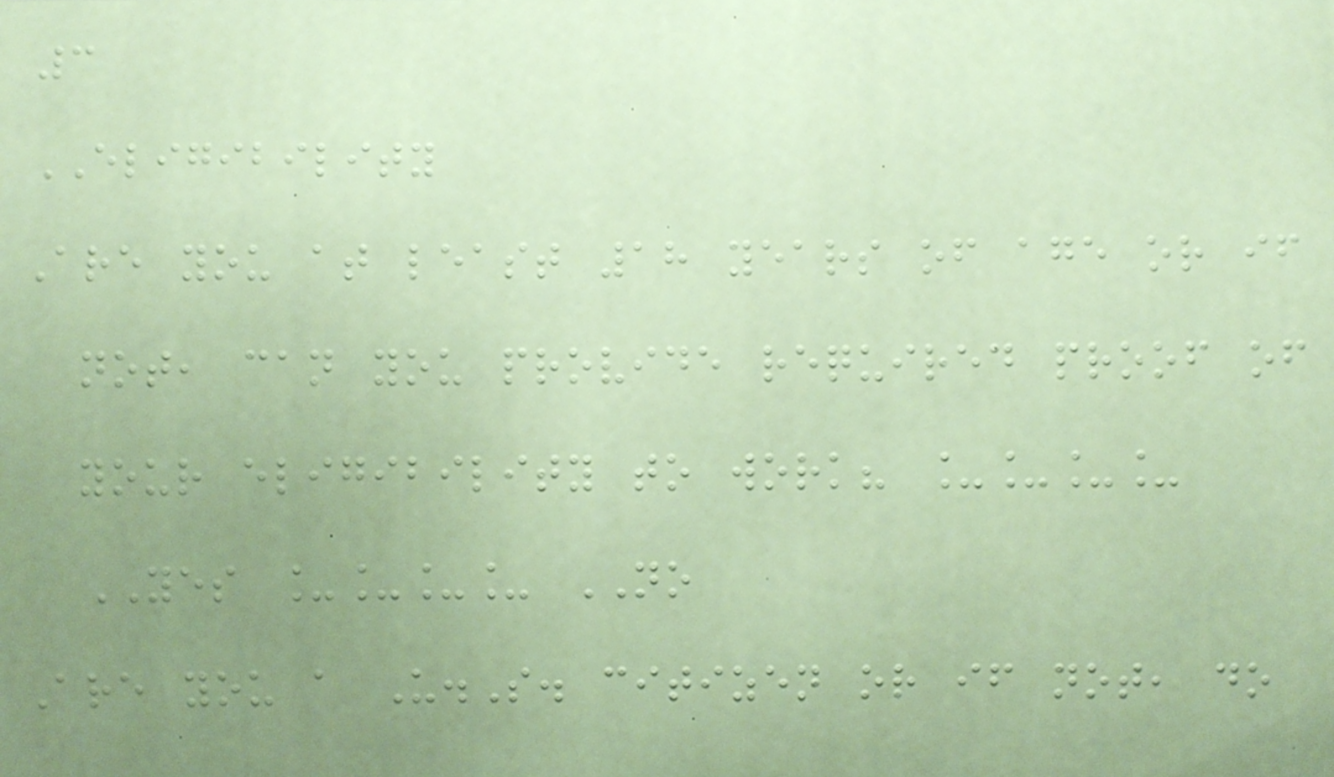3
ELIGIBILITY
Are you at least 18 years of age or if
not, can you provide required proof of
your eligibility to work? ____
YES ____ NO
Are you a U.S. citizen or if not, do
